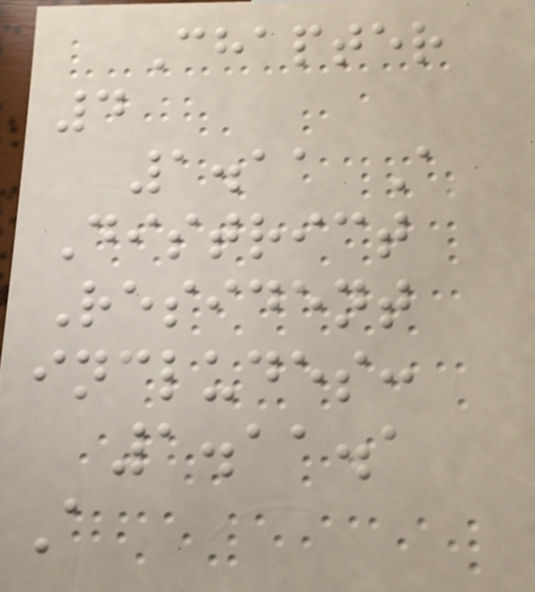Chapter
4
1.11 A
District
Resident
includes:
1.11.1
A
